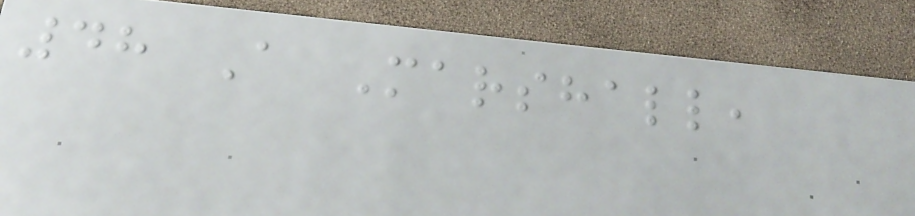48 A Marshall,
